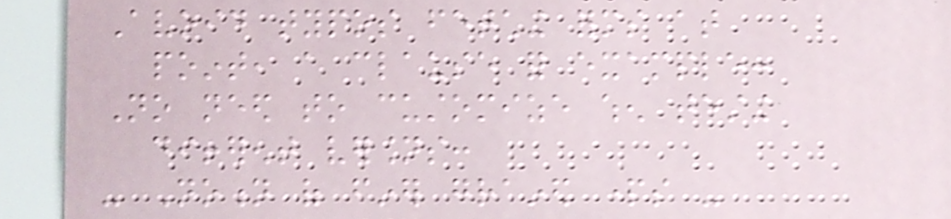Avoid typos fetching forms at
point, a clause for example:
No need to customize when testing
different versions:
- Notion of finer grained parts -
